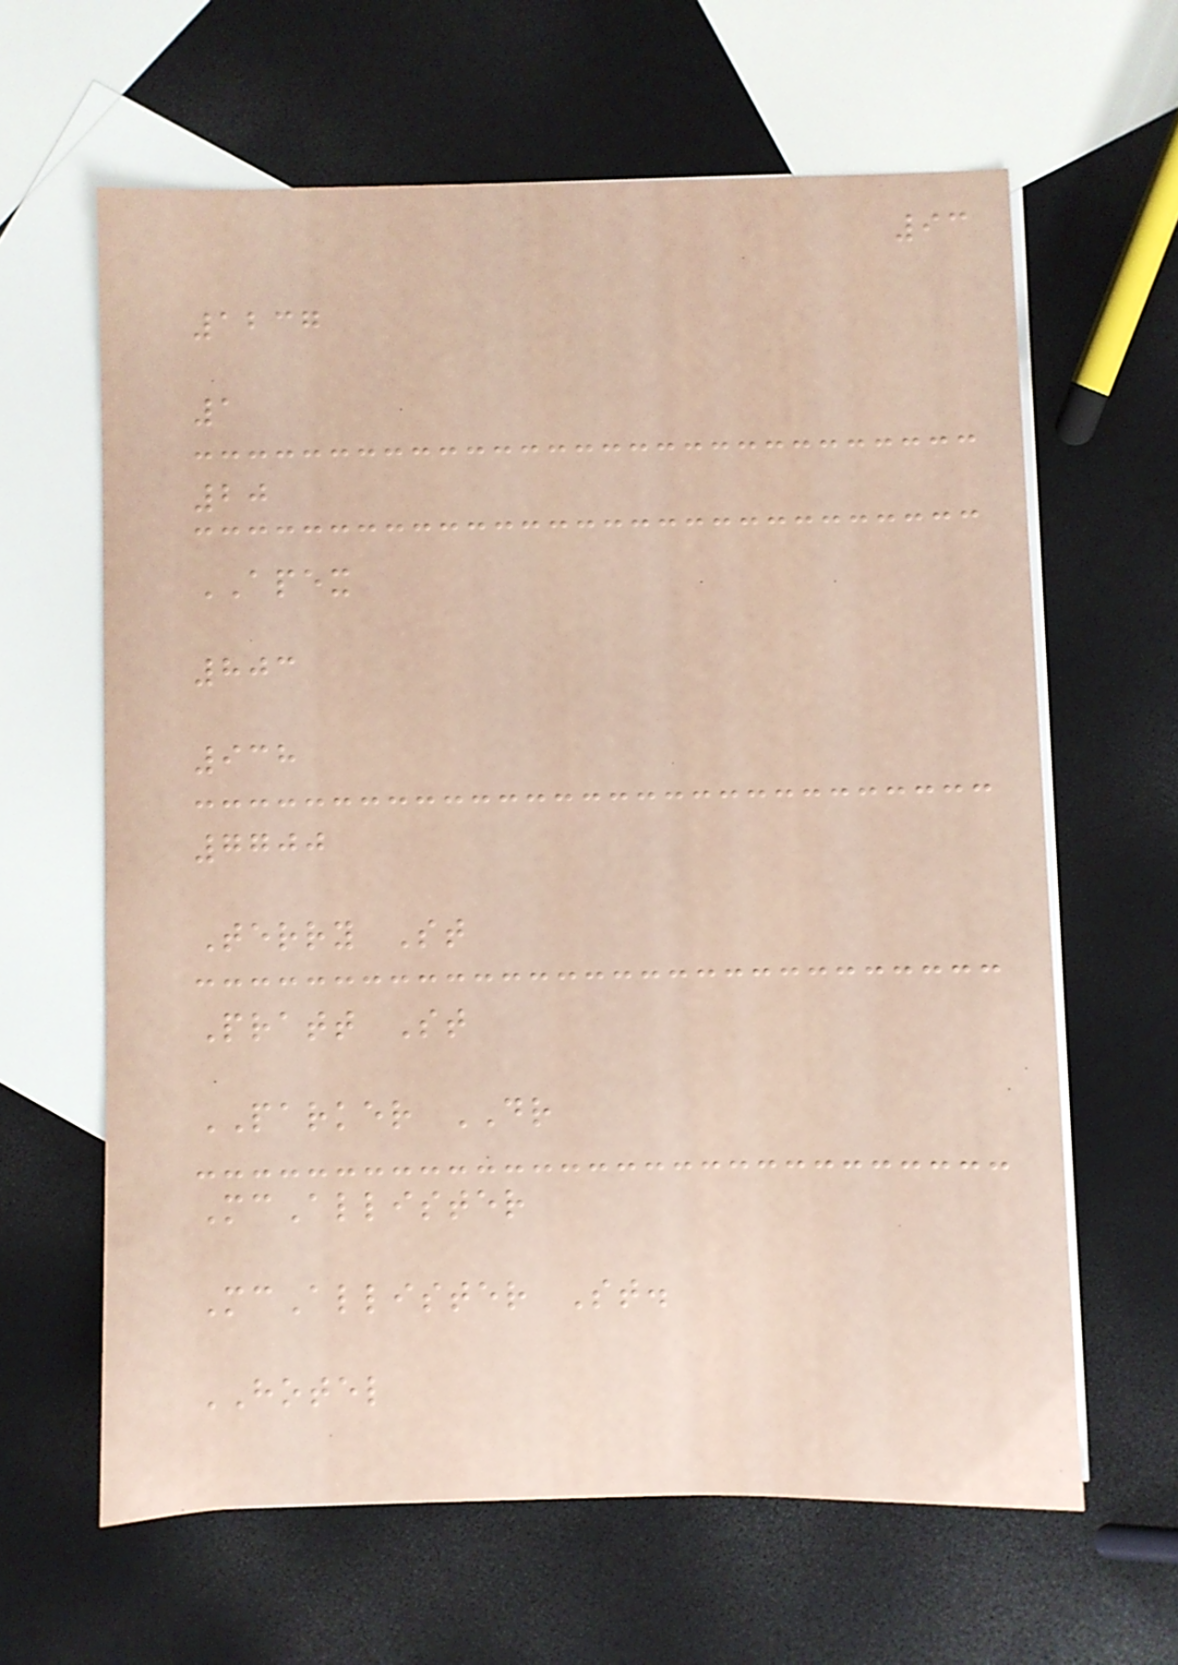93
1237
1
20
APEX
803
938
7700
Terry St
Pratt St
PARKER DR
McAllister
McAllister St.
HOTEL
